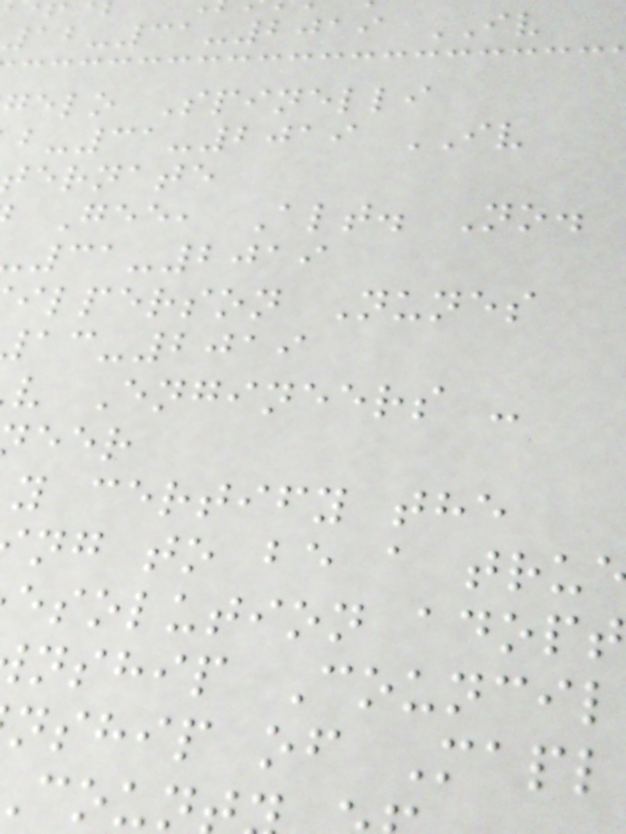12-31-2019 IV
gelo Spinelli
-31-2019 IV
ernate
Gee, Alt. No.
31-2019
ilperson Nunes
-2019
v Engineers -
y certify the
ng to be a tru
esolution adopt
nship Council
nship of Mapl
